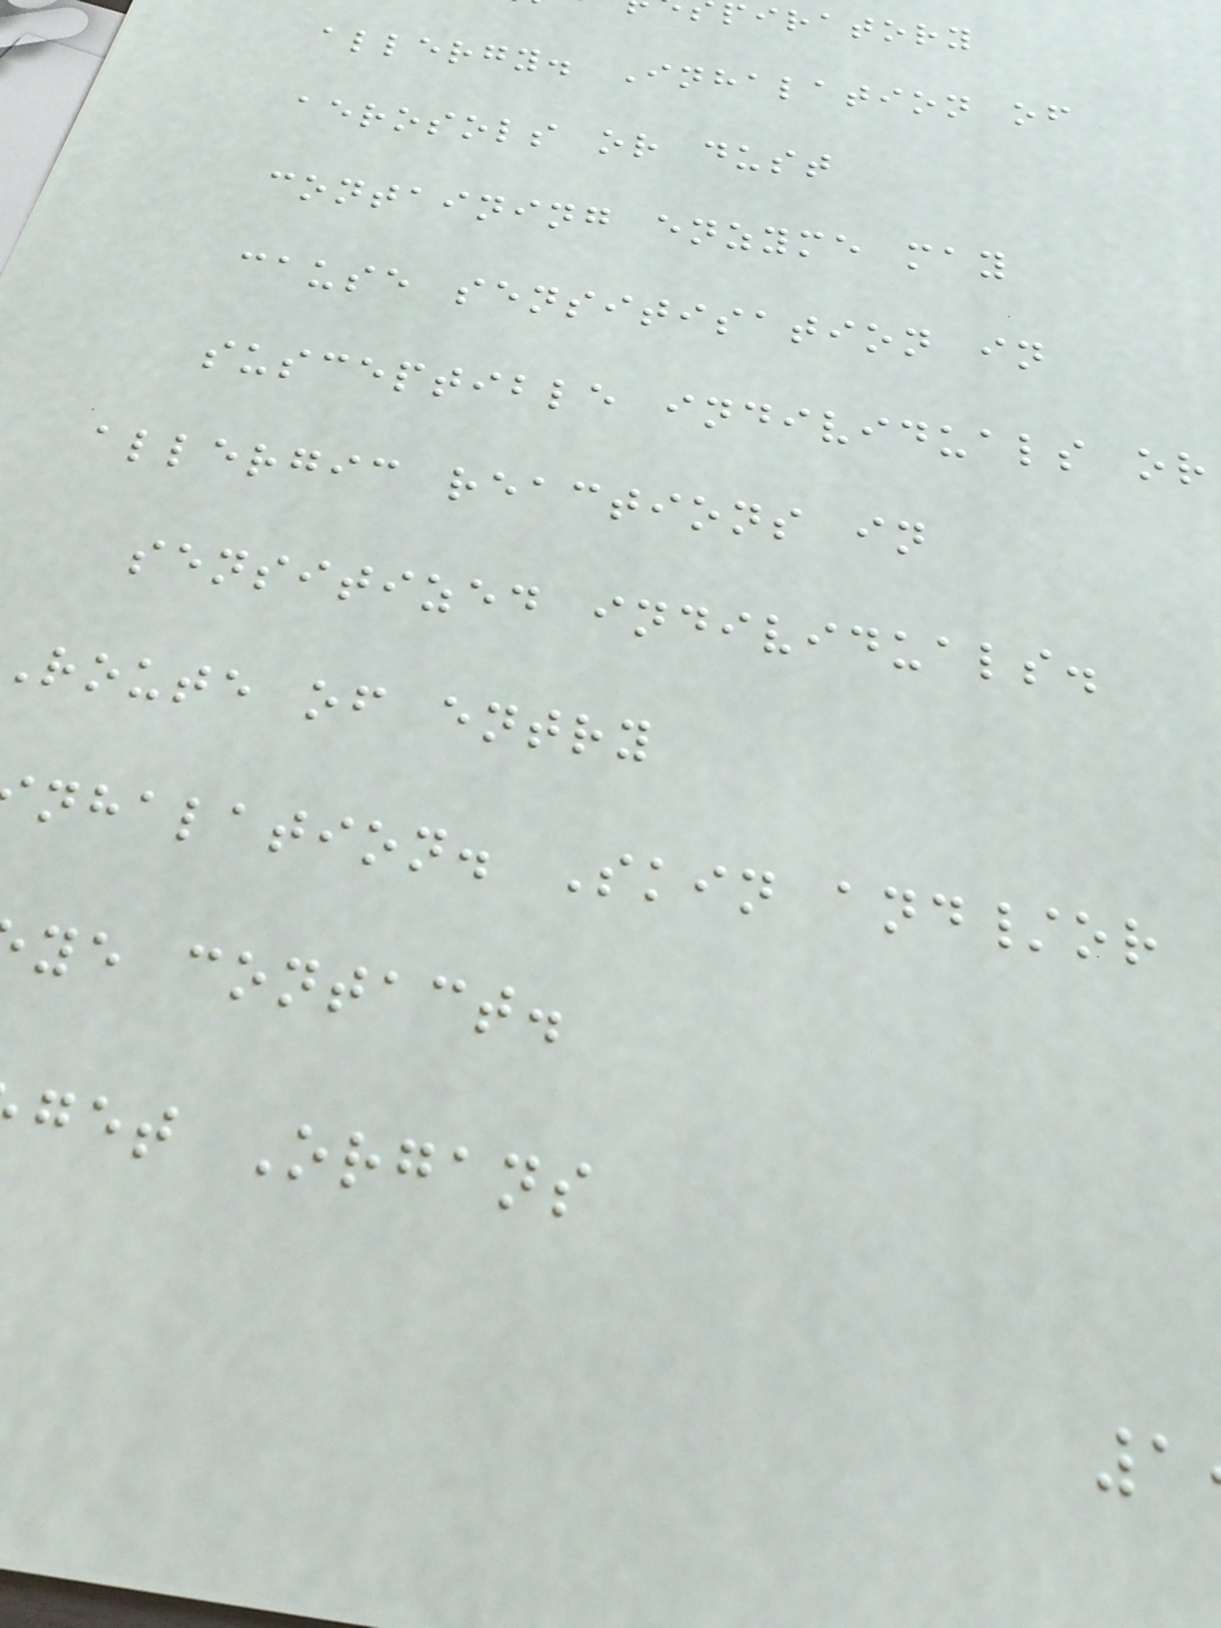piratory
allergy. Inhalation of
aerosols or dust
containing enzyme may
cause sensitisation in
susceptible individuals or
allergic reactions in
sensitized individuals.
route of entry
nhalation. Skin and/or
ye contact.
get Organs
